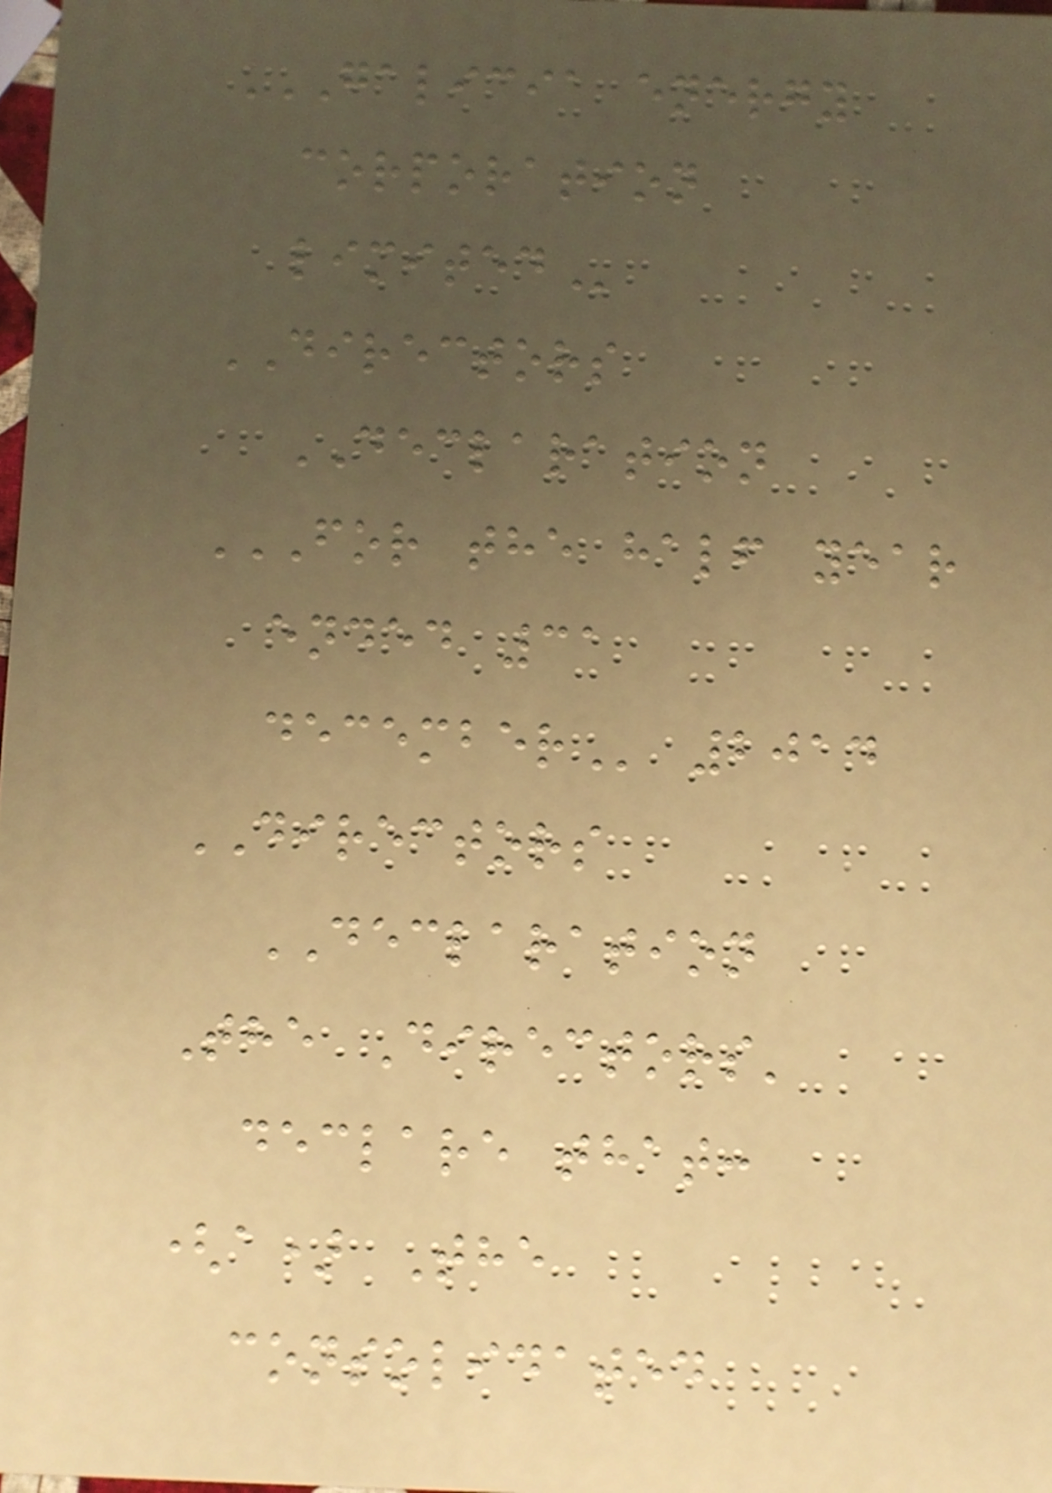GALICIA ENERGY
CORPORATION
LIMITED
DIRECTORS
DECLARATION
FOR THE HALF YEAR
ENDED 31
DECEMBER 2014
DIRECTORS
DECLARATION
The Directors'
declare that:
(a) The
consolidated
